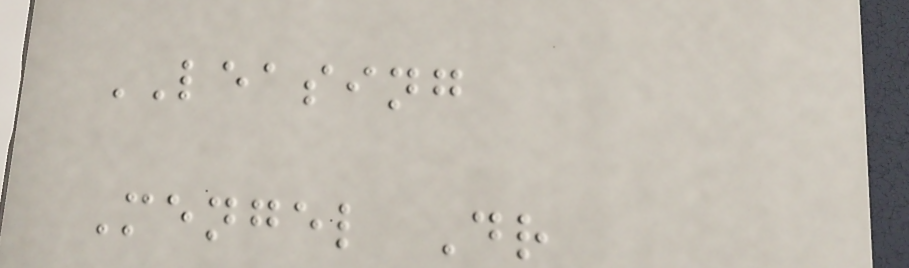LEASING
Mengel Dr
